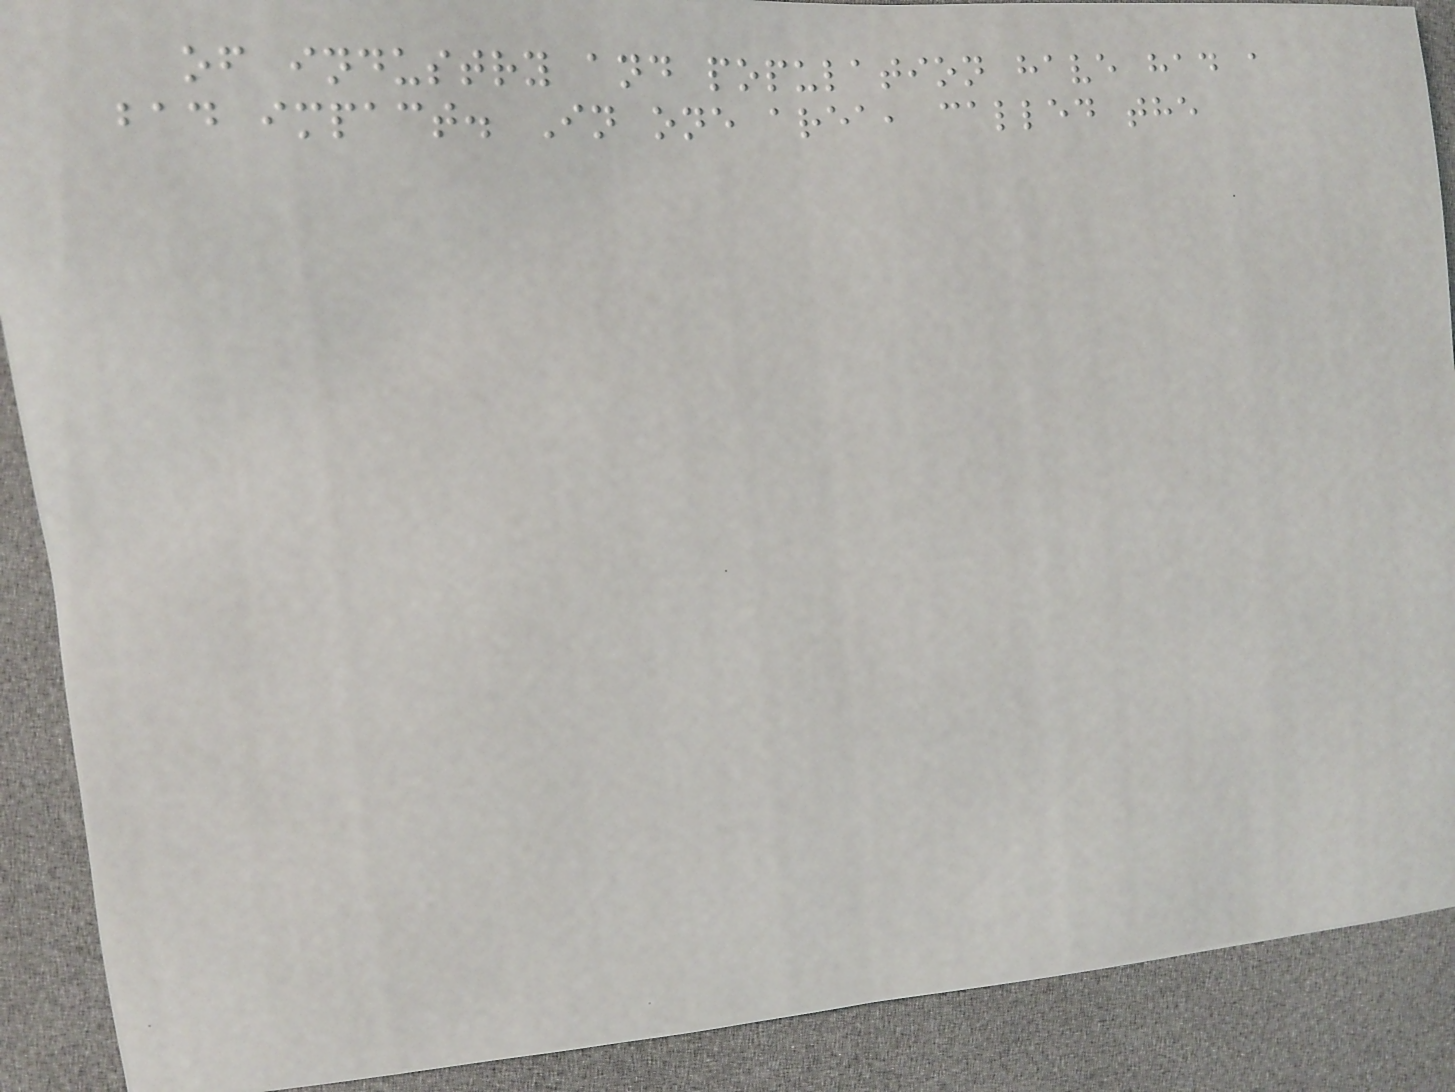of industry and population have had a
bad impact. In one area, called the
